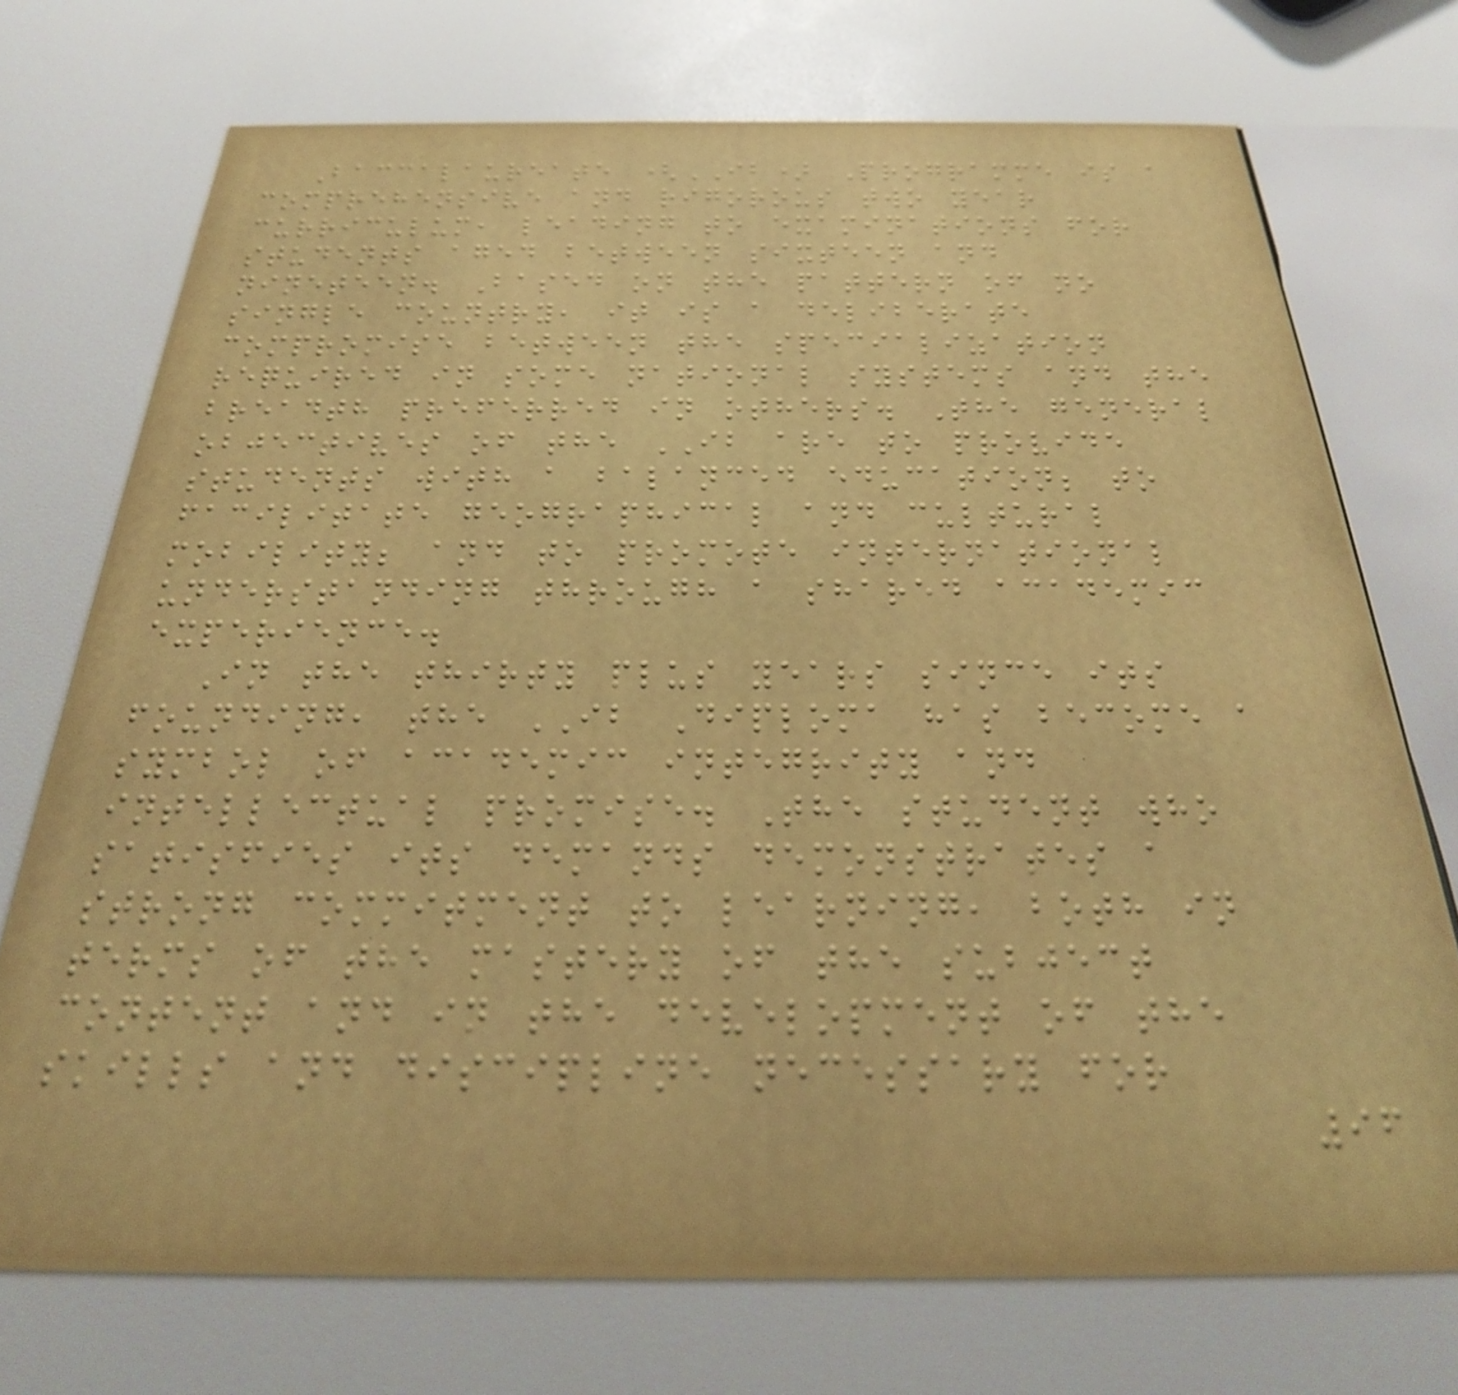Baccalaureate (IB) Programme is a
comprehensive and rigorous two year
curriculum, leading to examinations for
students aged between sixteen and
nineteen. Based on the pattern of no
single country, it is a deliberate
compromise between the specialization
required in some national systems and the
breadth preferred in others. The general
objectives of the IB are to provide
students with a balanced education; to
facilitate geographical and cultural
mobility; and to promote international
understanding through a shared academic
experience.
In the thirty plus years since its
founding, the IB Diploma has become a
symbol of academic integrity and
intellectual promise. The student who
satisfies its demands demonstrates a
strong commitment to learning, both in
terms of the mastery of the subject
content and in the development of the
skills and discipline necessary for
96
